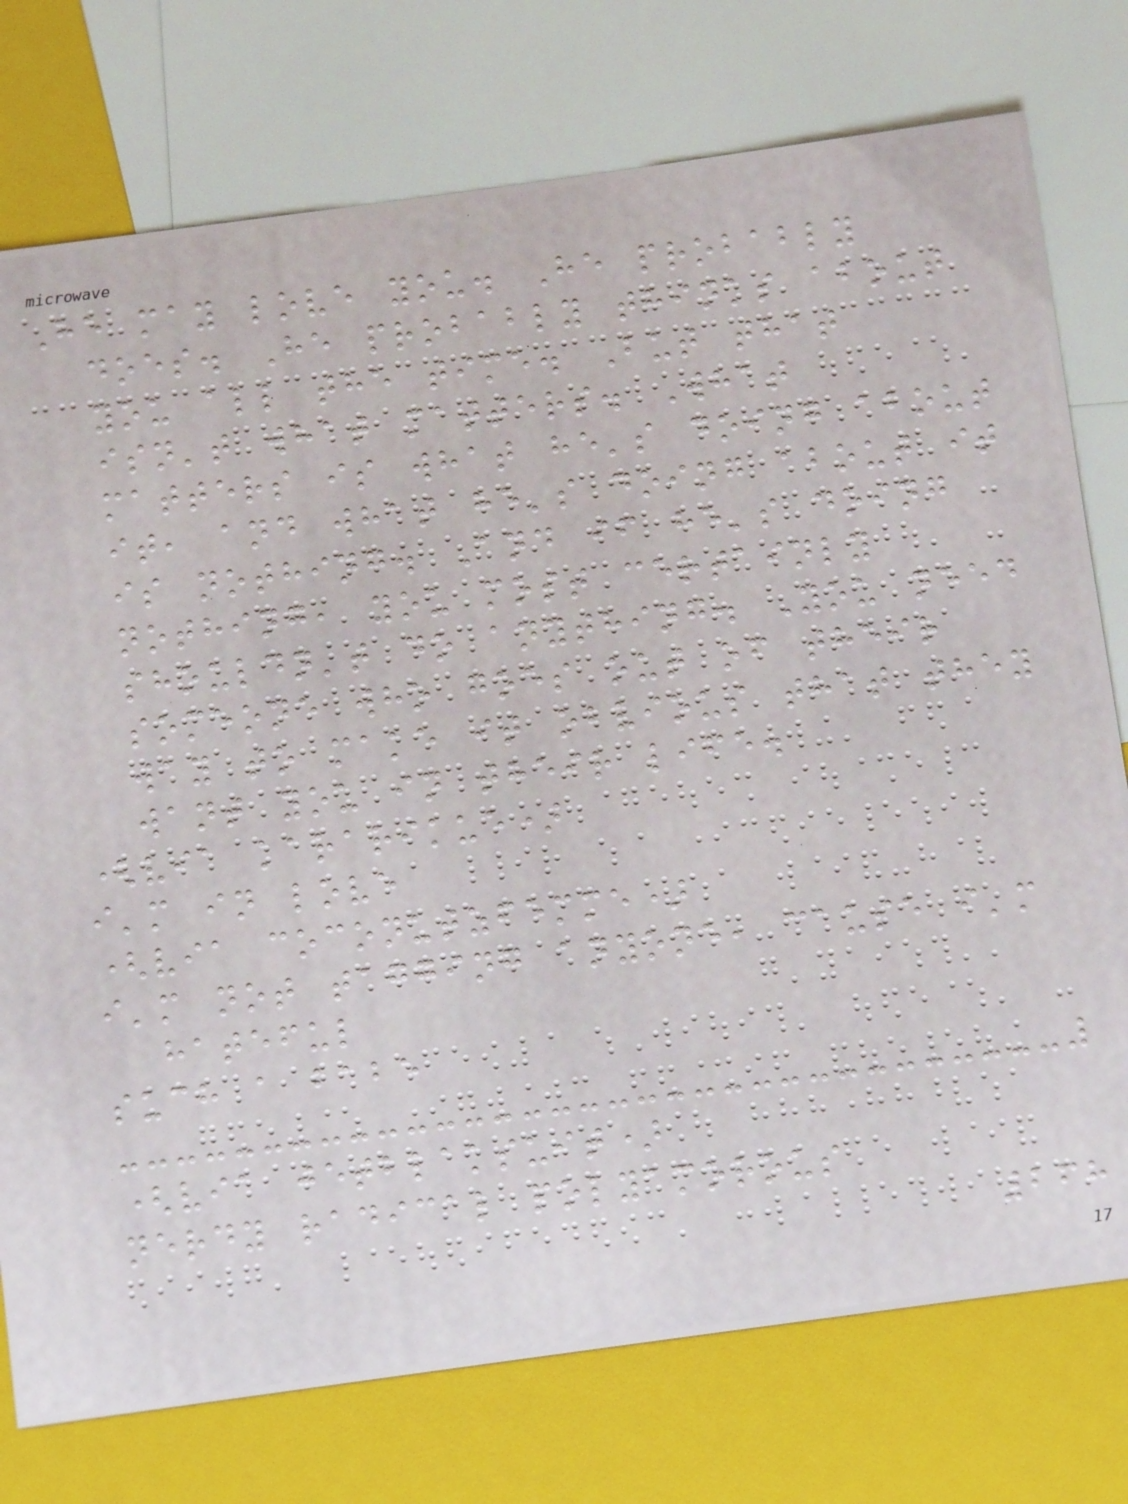He may love you. He probably
does. He probably thinks about
you all the time. But that
isn't what matters. What
matters is what he's doing about
it, and what he's doing about it
is nothing. And if he's doing
nothing, you most certainly
shouldn't do anything. You need
someone who goes out of their
way to make it obvious that they
want you in their life.
(via kararikue)
i'm in love
(via coconutzfemme)
i'm not tagging anyone, cause i'm
hateful
such a babe
(via jetblaksuit)
nerdy radical polyamorous
268
